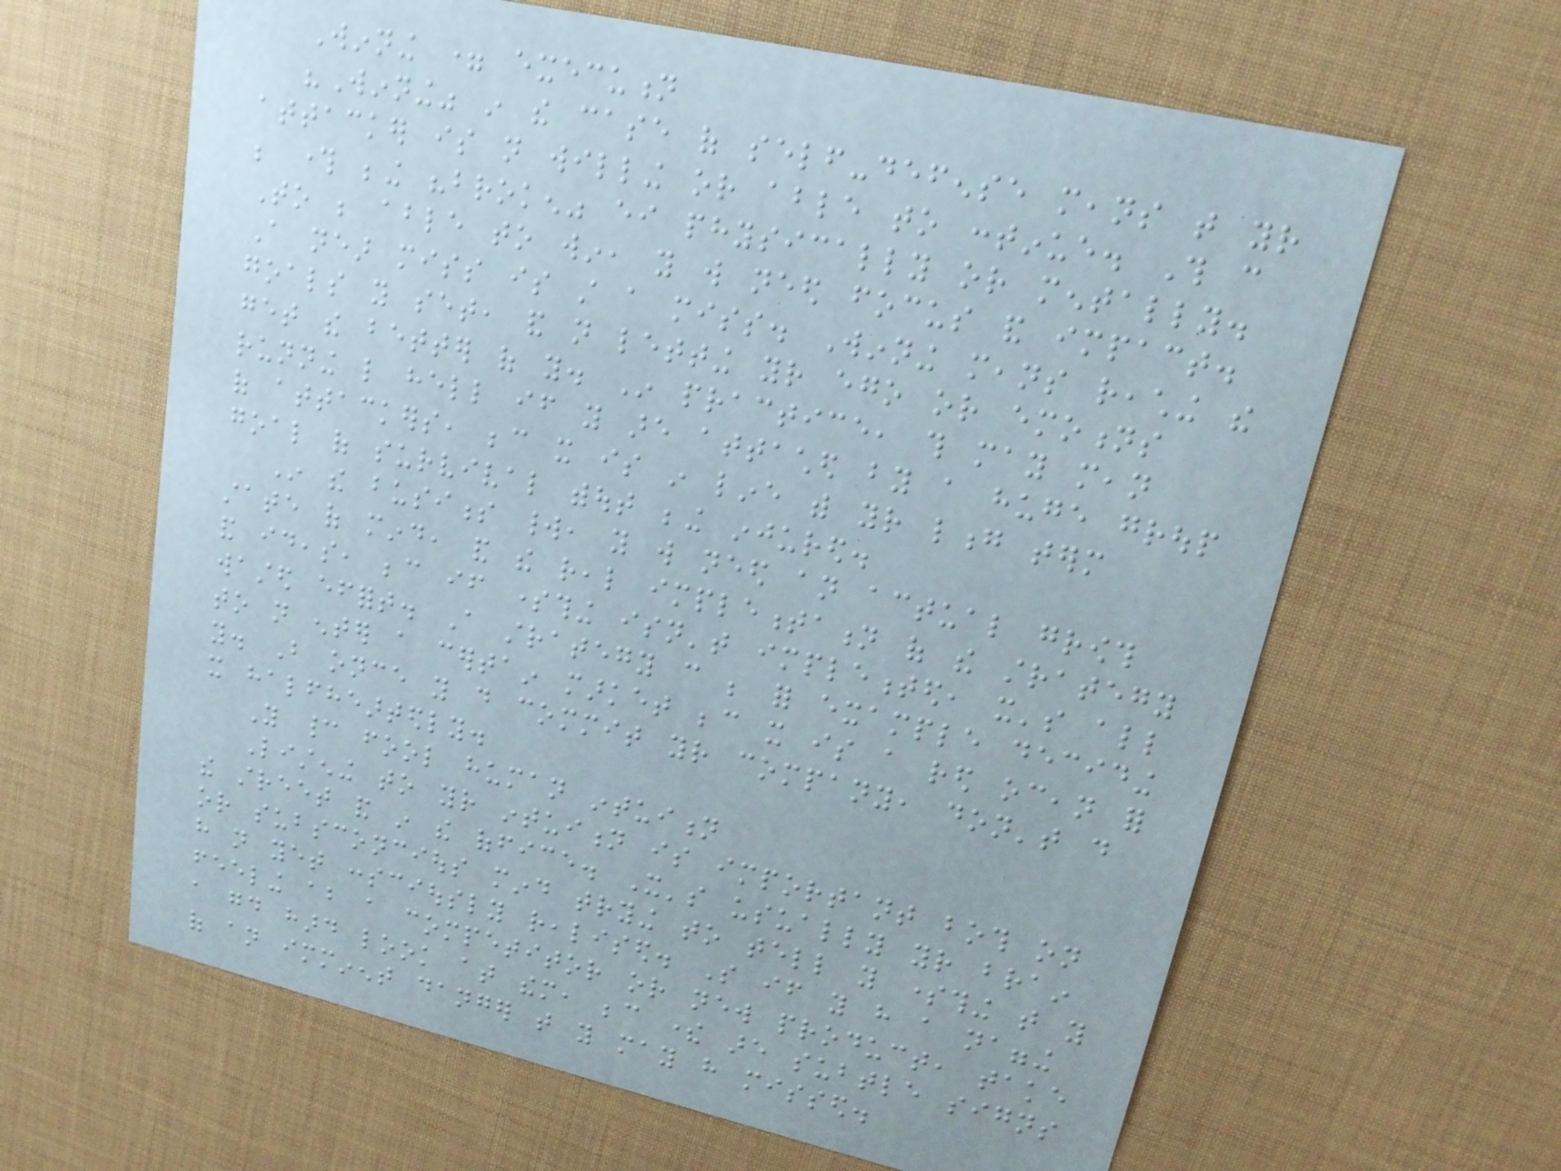Winning = execution
"Winning" in the case of self-defense means that your
attacker is not willing or able to continue. This can
be through being "broken" either physically or mentally.
To be able to win, you will need focus and impact.
A near miss is still a miss. Winning means reaching the
goals you set, and not letting your ego or emotions
get the better of you. In practice, this may mean
running like hell if you are attached by a huge group
of attackers, because it is in line with your long term
goal of survival without being injured.
In the business world, you will need an actual growth
state of mind, and the real implementation of the strategy
and ideas, because if something isn't implemented, it's all
wasted effort. A strategy can be for example deciding
to not enter a certain market because it is a red ocean for
you. But once you do commit your company, don't do
it halfheartedly.
You cannot fool human intuition
Listening to your intuition is important both on
the street and in the office. It's usually your brain
or subsconcious mind trying to tell you something that you
have not yet consciously realised. So if you have a nagging
feeling about a competitor or new product, take
a good hard look at them, because there are subtle signs
of an imminent danger that you may have missed.
